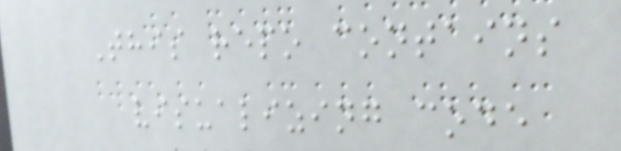This repo contains
visualizing code
